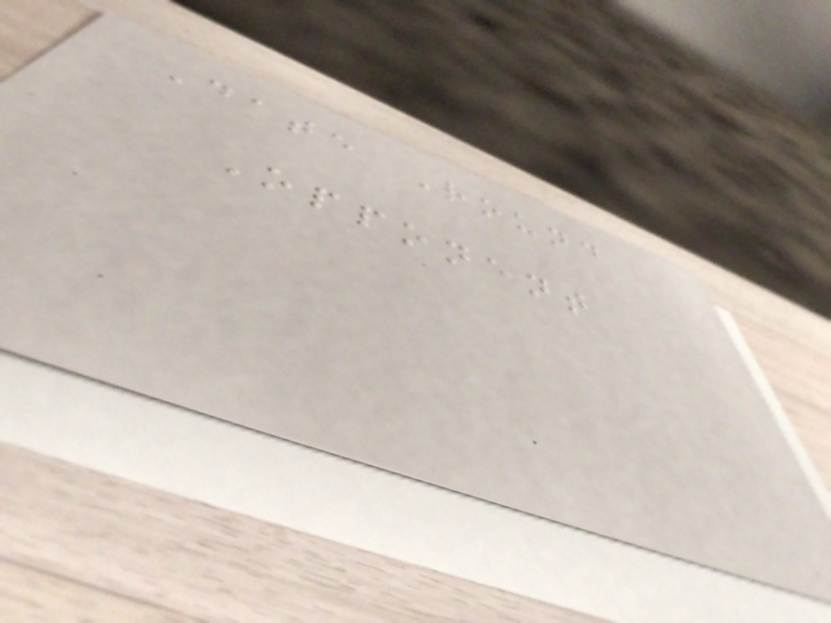Date Round
Opponent
